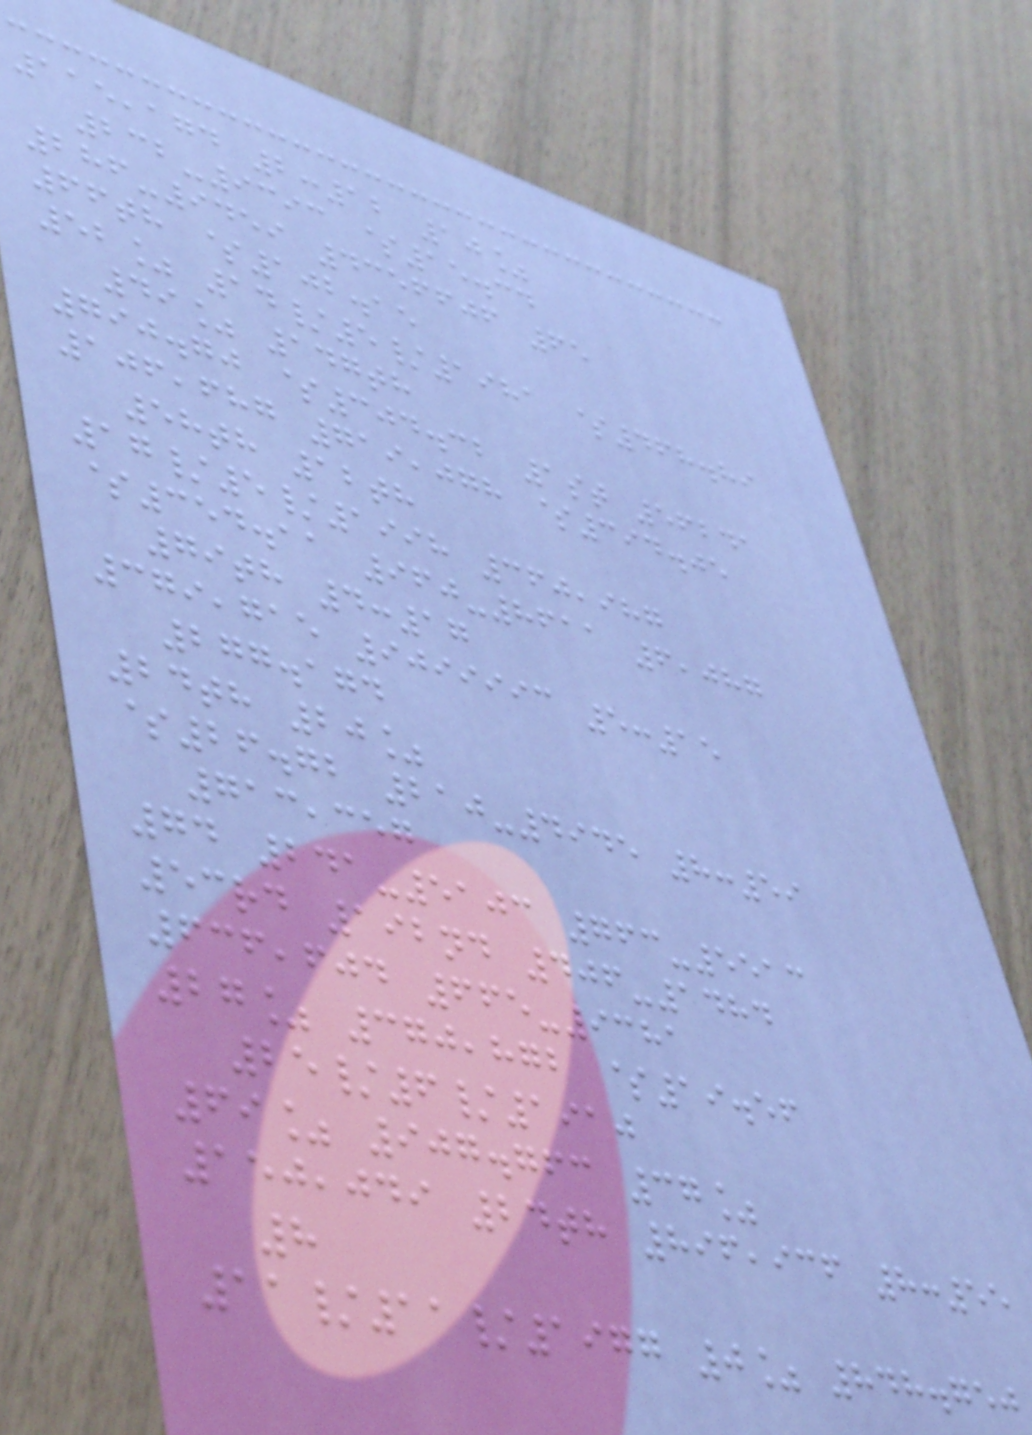115,174 2:12 10%
232-9393 $15.34
286-9459 4356606 65
66th $102.15
52% 14/5/1981 $468.89
49% 147th
790.70 $304.32 1st 56241
106,687 719,078 $394.05
58th 12th
17/5/1998 360,987
$354.11 960-8611 6,087
79th 4:17
379,715 9099993 5:15
277.174
24th 20%
$26.72 210-4945 8:59
713,357
74 241-5103 763-5513
53rd 192nd 406-1484
636,604 665-9381
27% 370,872 $19.56
25/6/1910
69% 907.763 37%
150,049 24th 896,936 8:55
8
11/11/1977 0% 848.750
